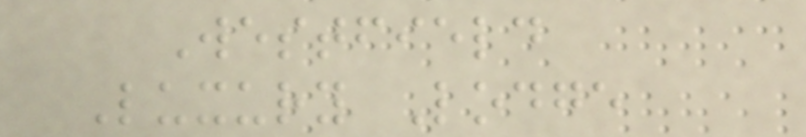Westfield
Luxury Lodge
